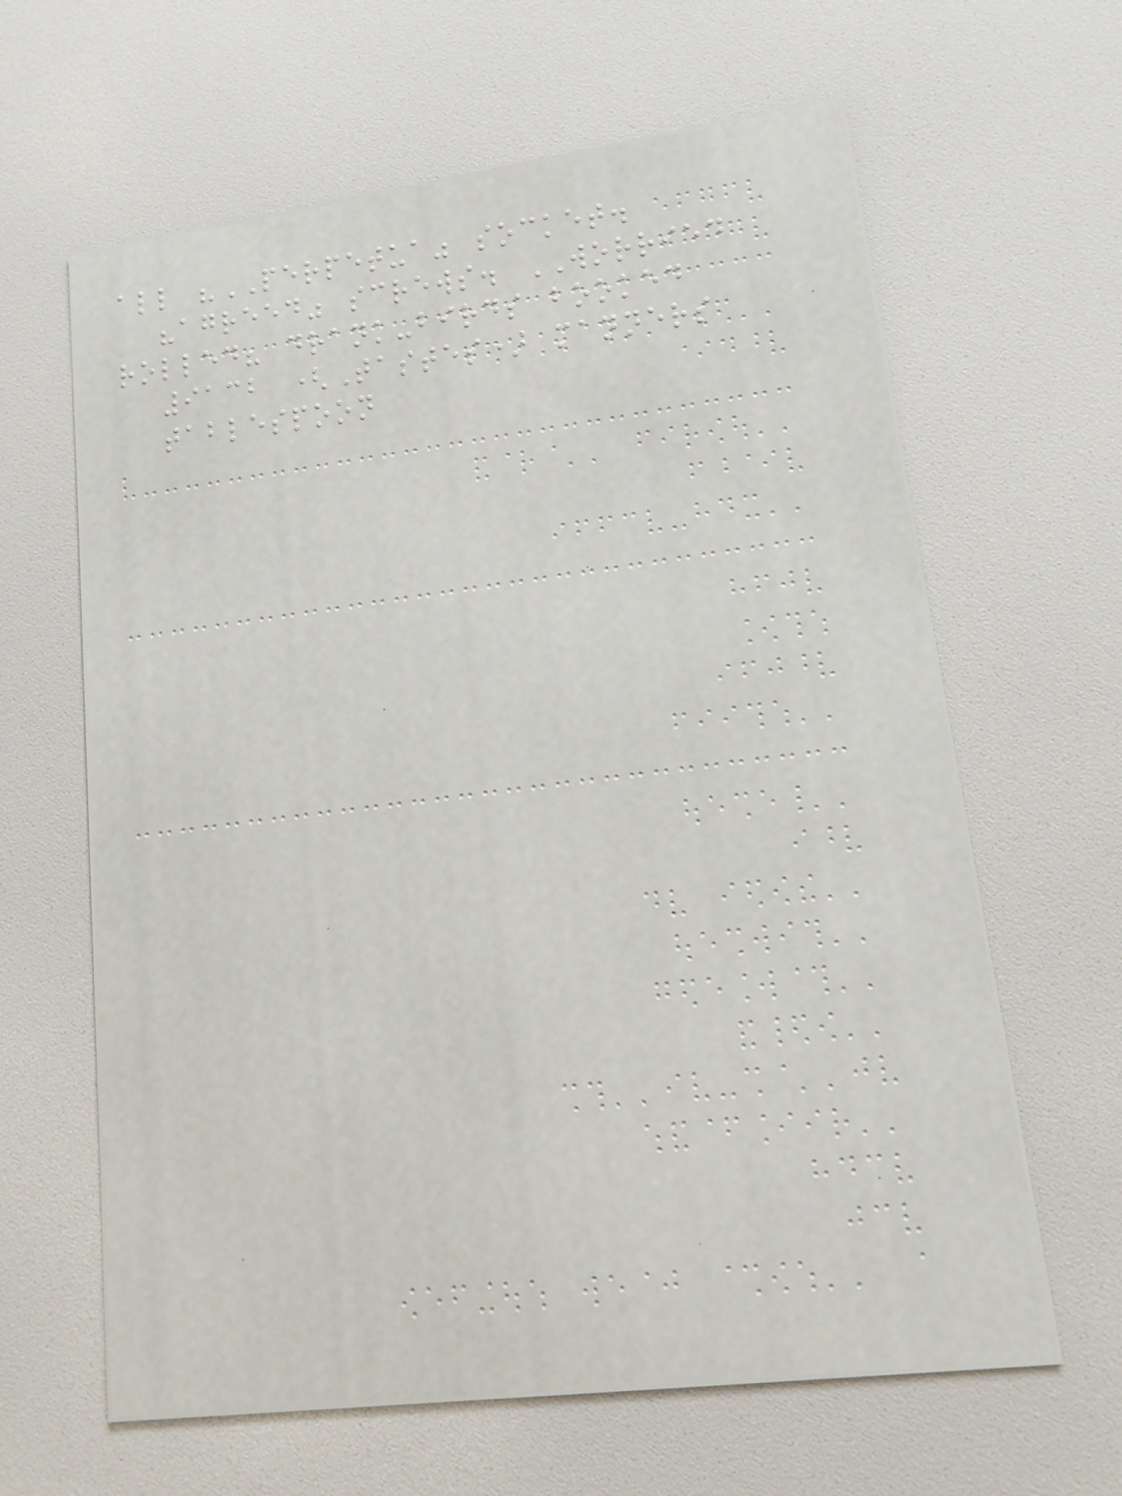all "PERPETUA" socket.
"agreed" screws. WORRIED
rolled? drank-birds booked
9132 (Tastes) manners
tablespoon
